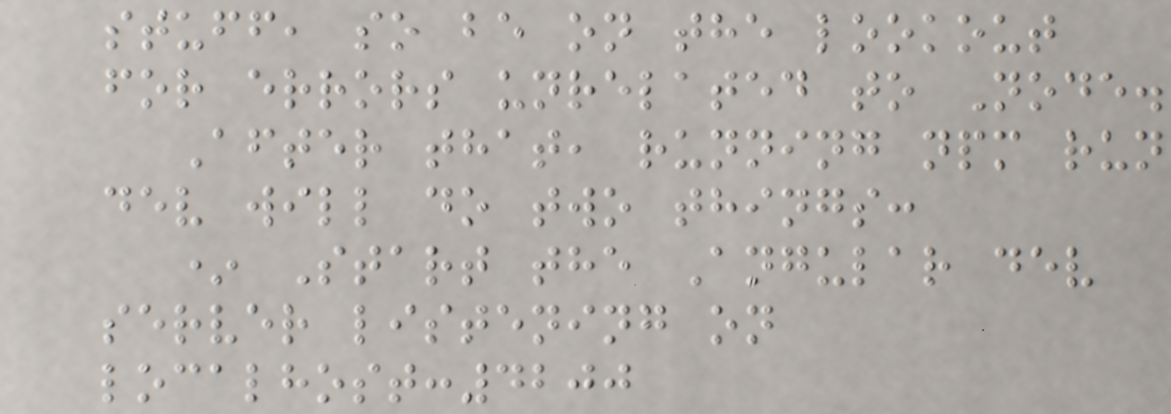stuff, so be on the lookout
for errors unrelated to Node.
After that, running npm run
dev will do two things:
* Start the Angular dev
server listening on
localhost:4200
